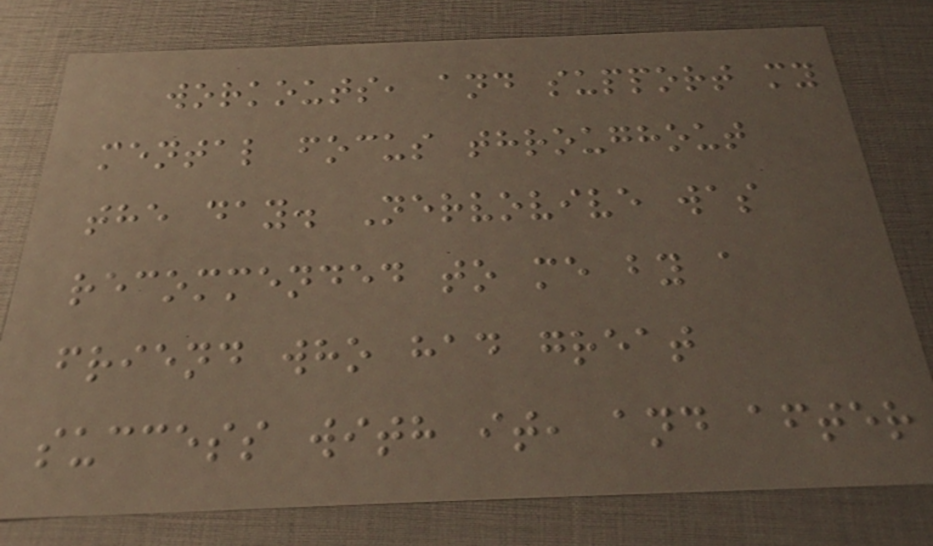workouts, and support my
mental focus throughout
the day. Nervovive was
recommended to me by a
friend who had great
success with it, and after
